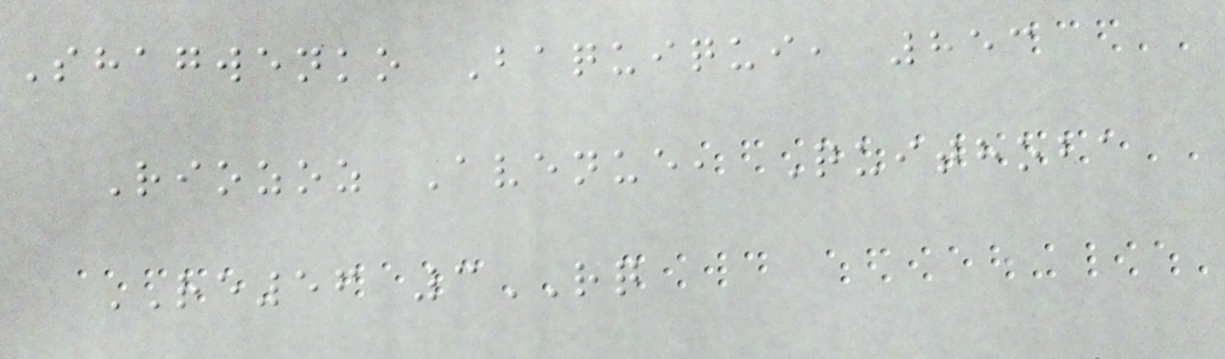Shagwenko Baquiqui, 853
Riozoz Avenue, Quithoba
RE56 3RQ
